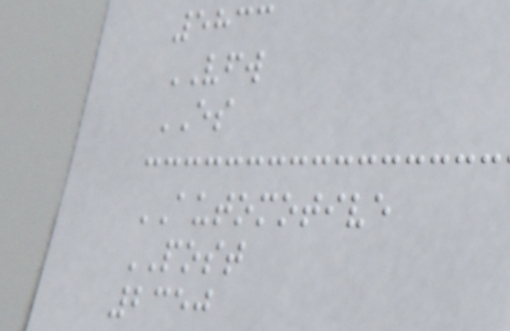5833
VFW
ES
AUTOMOTIVE
POST
2350
